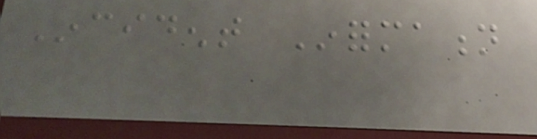Incident Information
